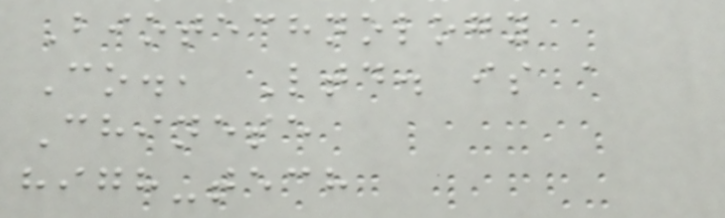Biotechnology
Co., Ltd. is a
Chinese
high-tech
